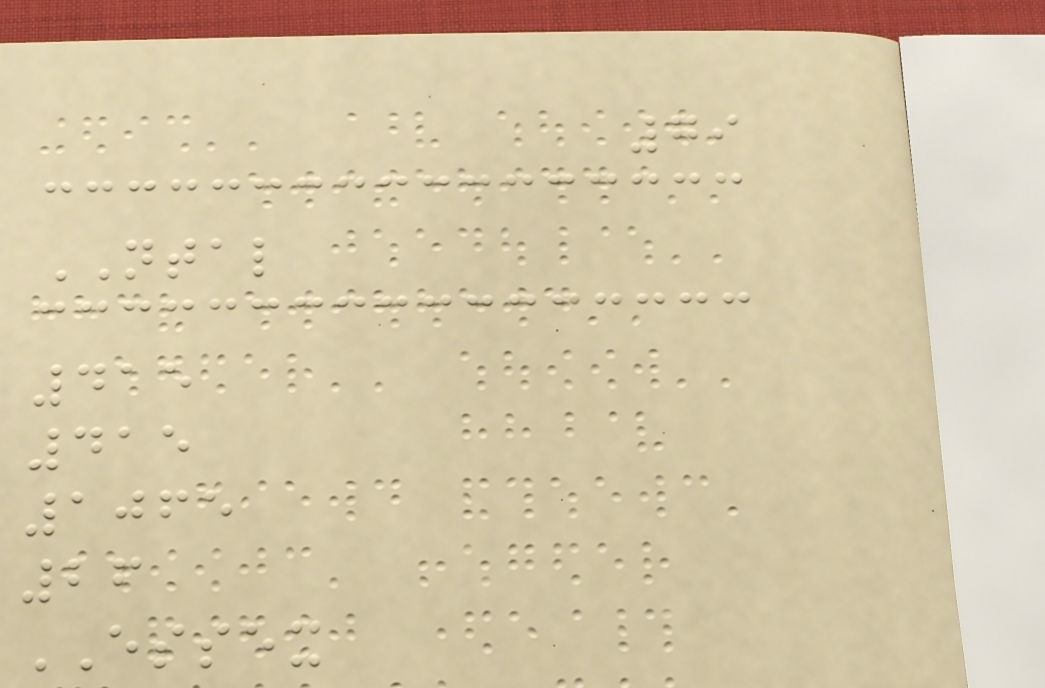79
NTAL
415
415
1065
26
ESSEX
